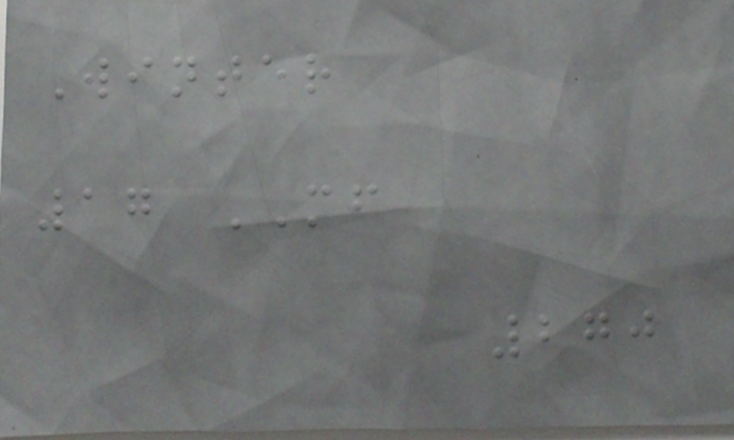Winter
17 MF
270
